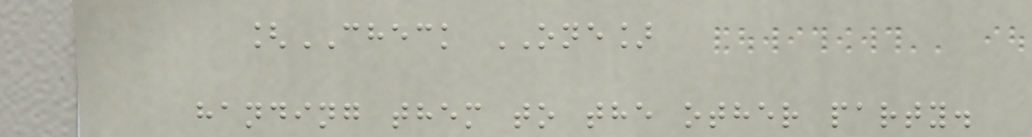[CHECK ONE]
handing them to the other party.
